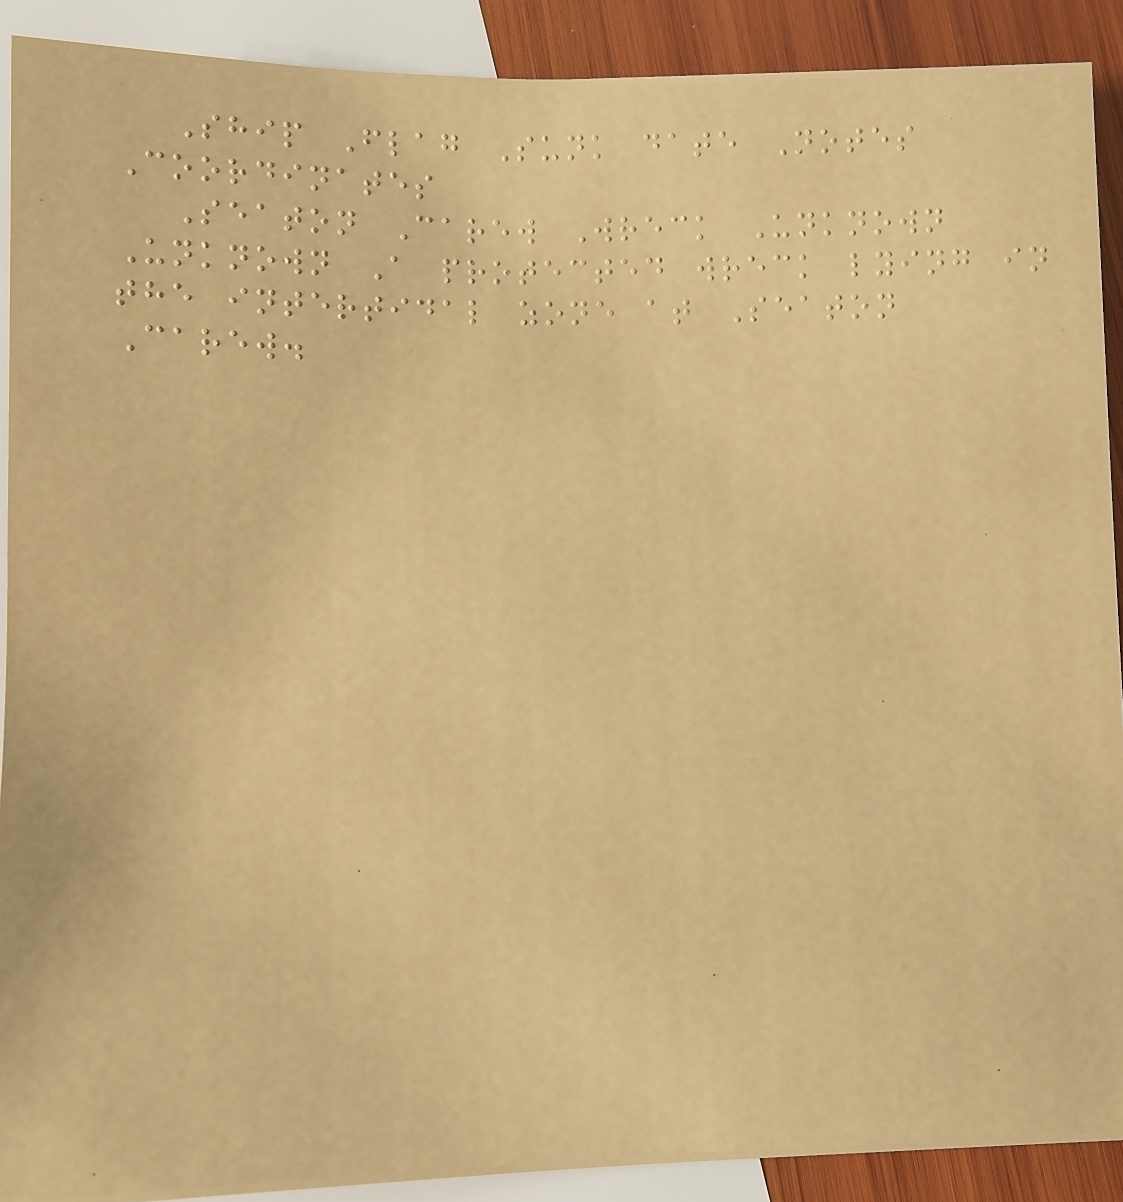Ship Flag Sunk date Notes
Coordinates
Seaton Carew Wreck Unknown
Unknown A protected wreck lying in
the intertidal zone at Seaton
Carew.
